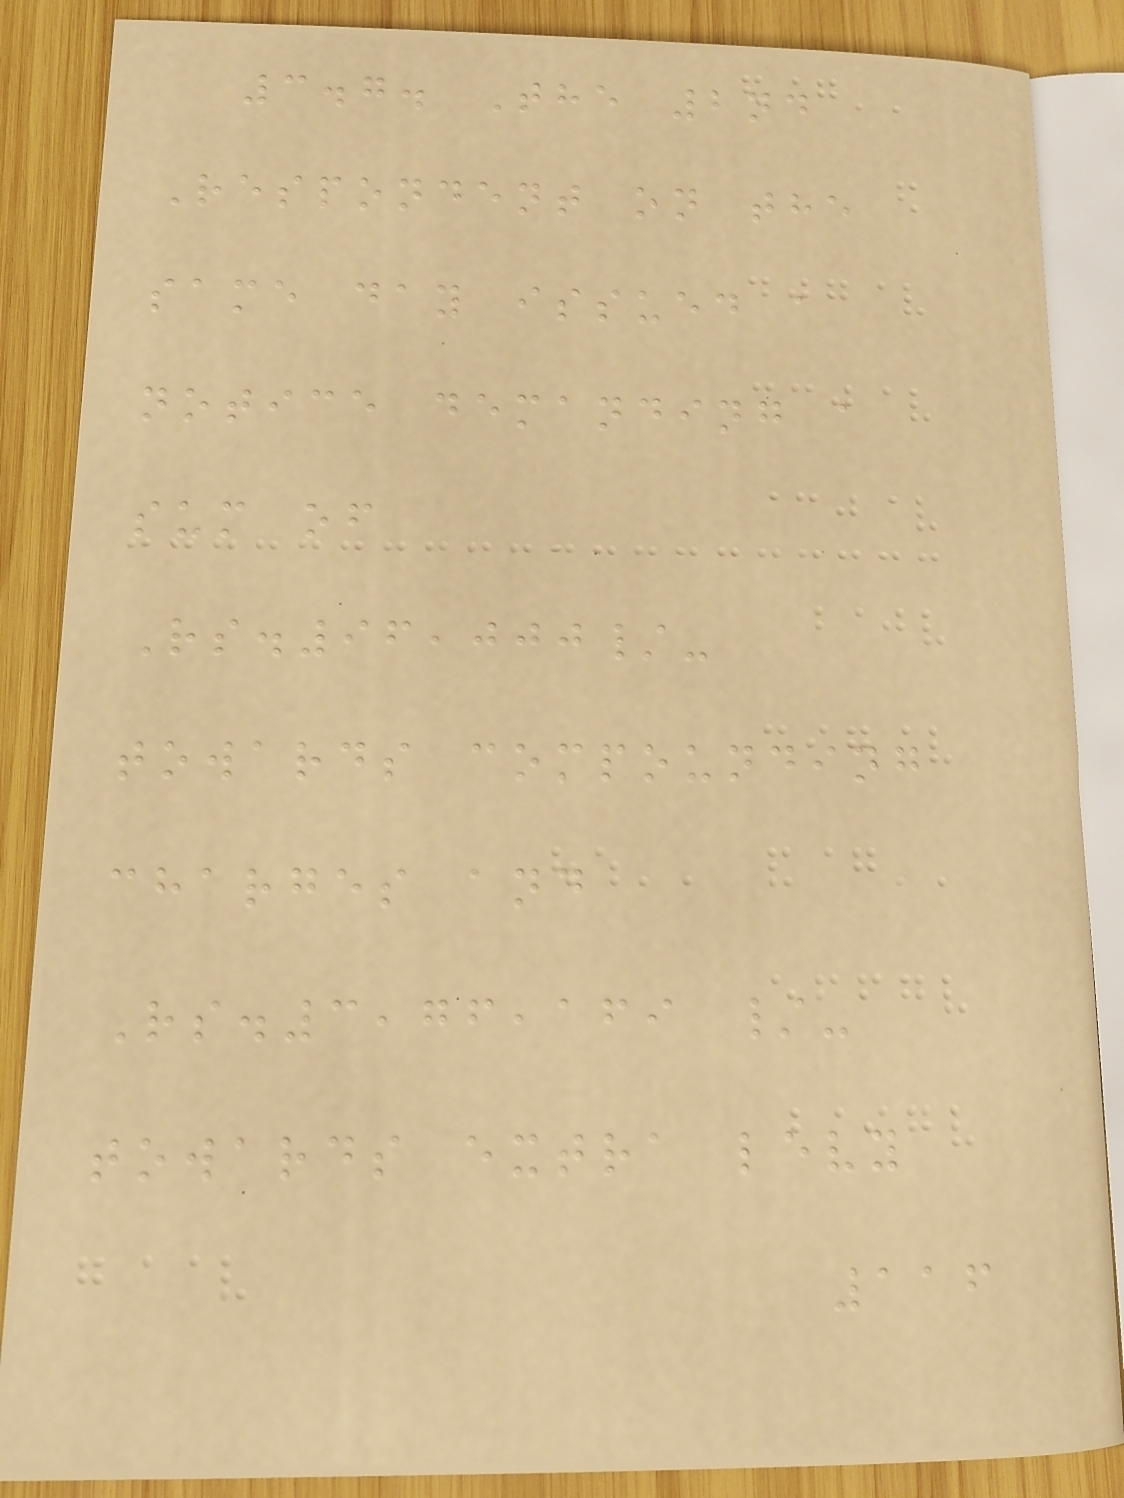3.7. The 2nd
Respondent on the
same day issued a
notice demanding a
sum of
Rs.96,000/-
towards compounding
charges and
Rs.3,76,169 /-
towards extra levy
116
